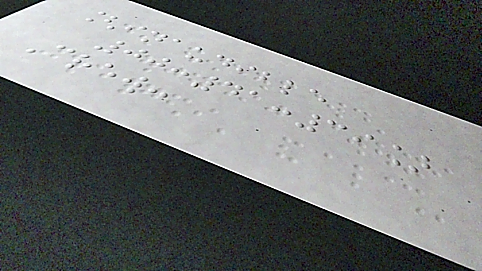[inaudible
00:41:39]
Crew:
